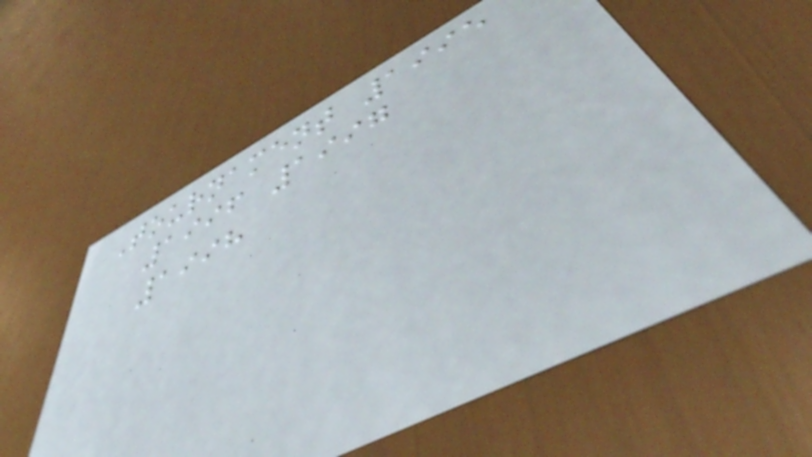Tournament 1995
1996 1997
1998
